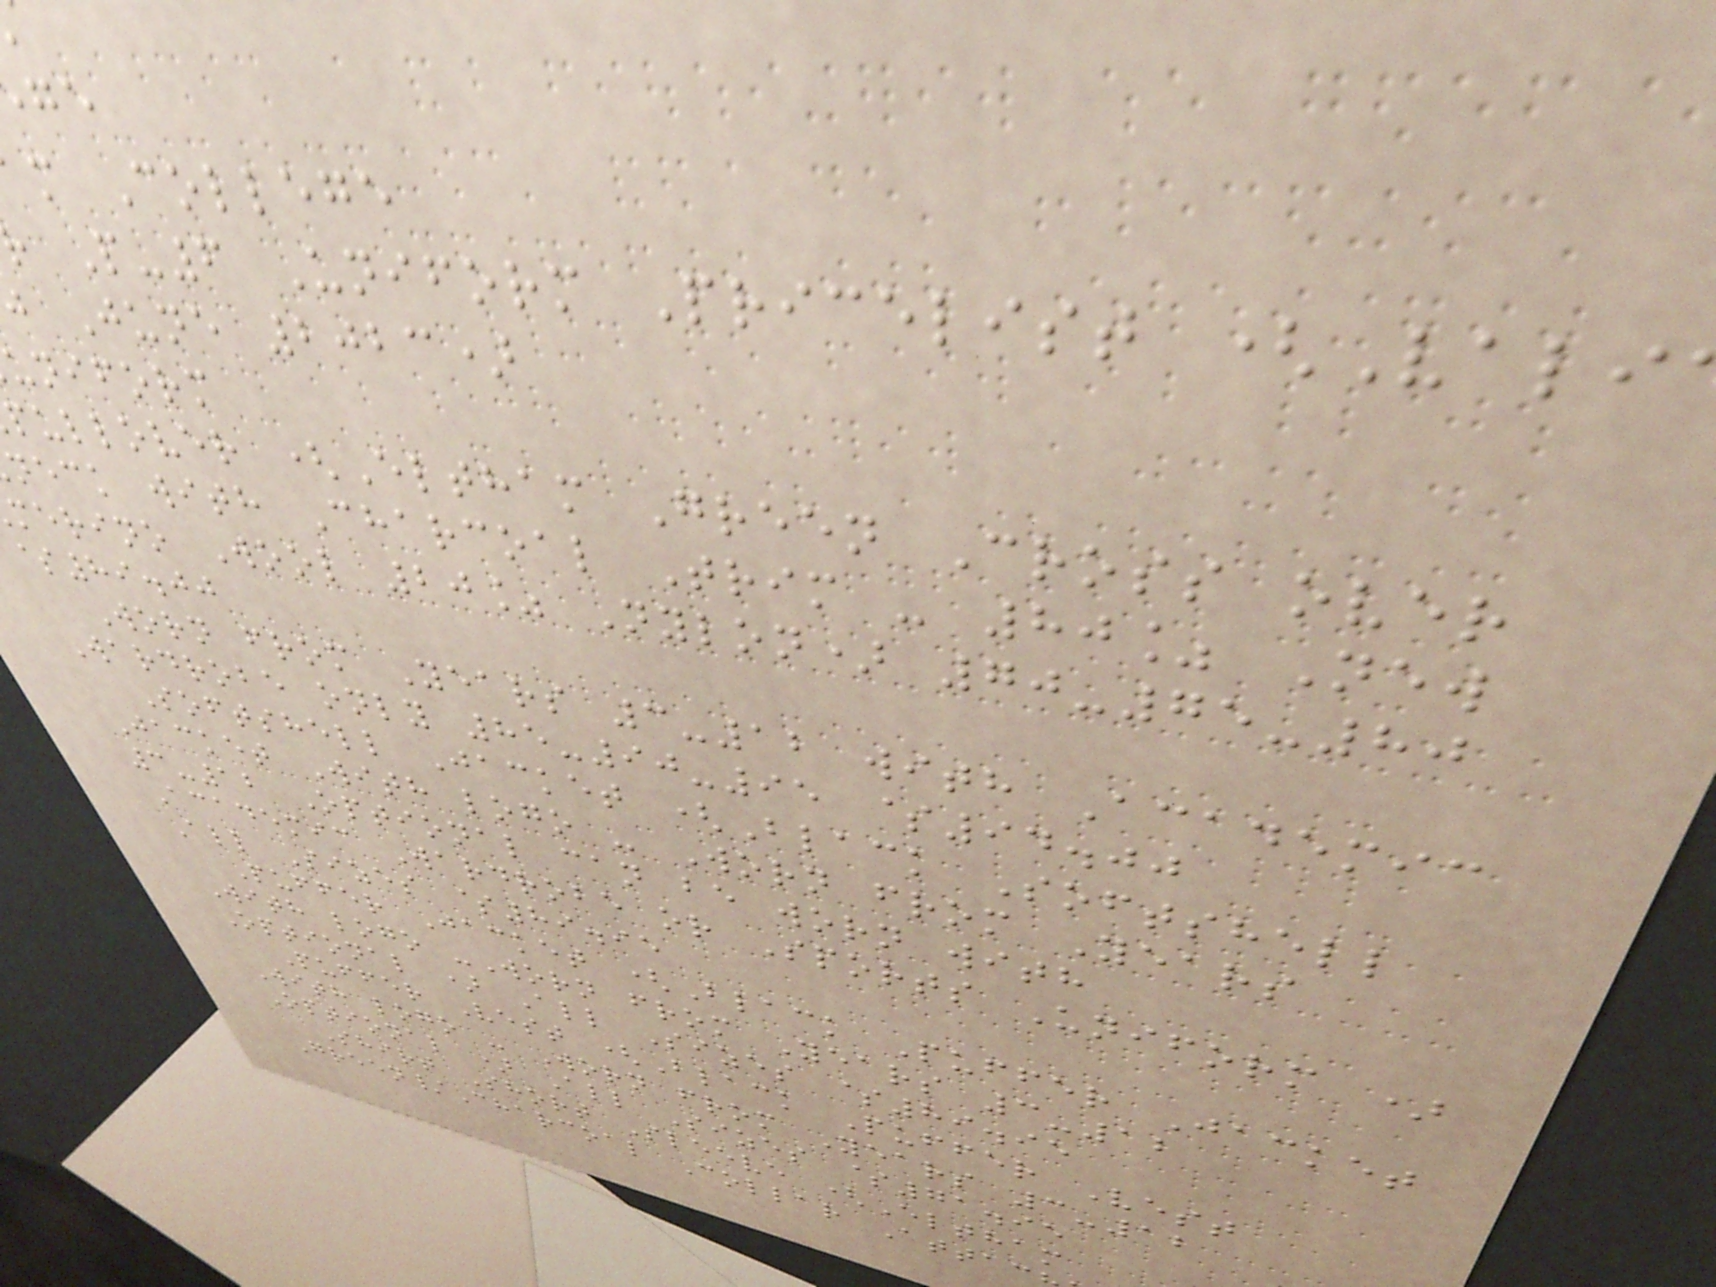m College
P-6 Uniform Pricelist (Vali
June 2023)
uniform
pullover (Eltham Green Cross over
neck with Charcoal Trim - 80% New
merino Wool 20% Nylon) 70-75-80
$89.00
Worn from Years 3-12 with Academic
Wardrobe only 85-90-95 $94.00
Softshell Jacket (Black Softshell
Jacket With logo - Worn from Years
3-12 Optional can be worn with
Academic Wardrobe or Sports Uniform )
All Sizes $89.95
Puffer Jacket (Black Puffer Jacket
With logo -Worn from Years 3-12
Optional ) All Sizes $89.95
Puffer Vest (Black Puffer Vest
With logo - Worn from Years 3-12
Optional ) All Sizes $71.95
Shirt Short Sleeve (Eltham
Green/Charcoal Collar Attac
